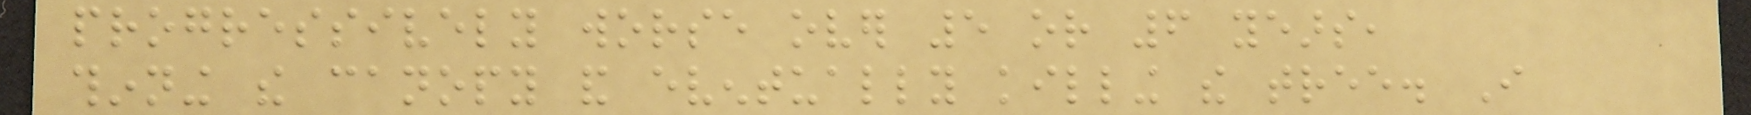progressively worse over 5 or 6 years,
thinning the canopy and eventually killing the tree. I
